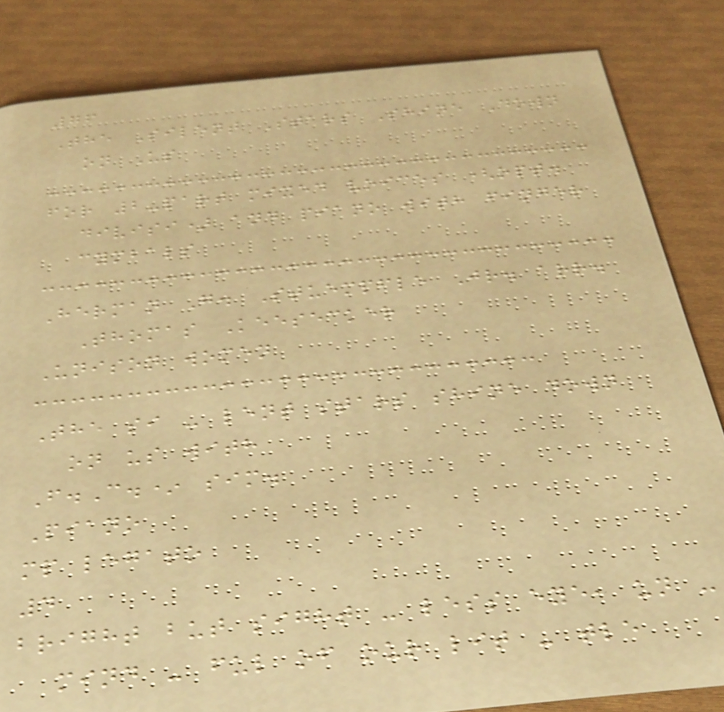76
The Silent Stars Shine Down
on Us
for 2-part mixed voices (opt.
divisi) and piano with finger
cymbals
Herman G. Stuempfle Jr. arr.
Thomas Keesecker
Unison women
The si - lent stars shine down
on us with
F.C.* sim.
Piano
mp legato
4
bright but sight - less eye, un -
mind - ful of our lit - tle
